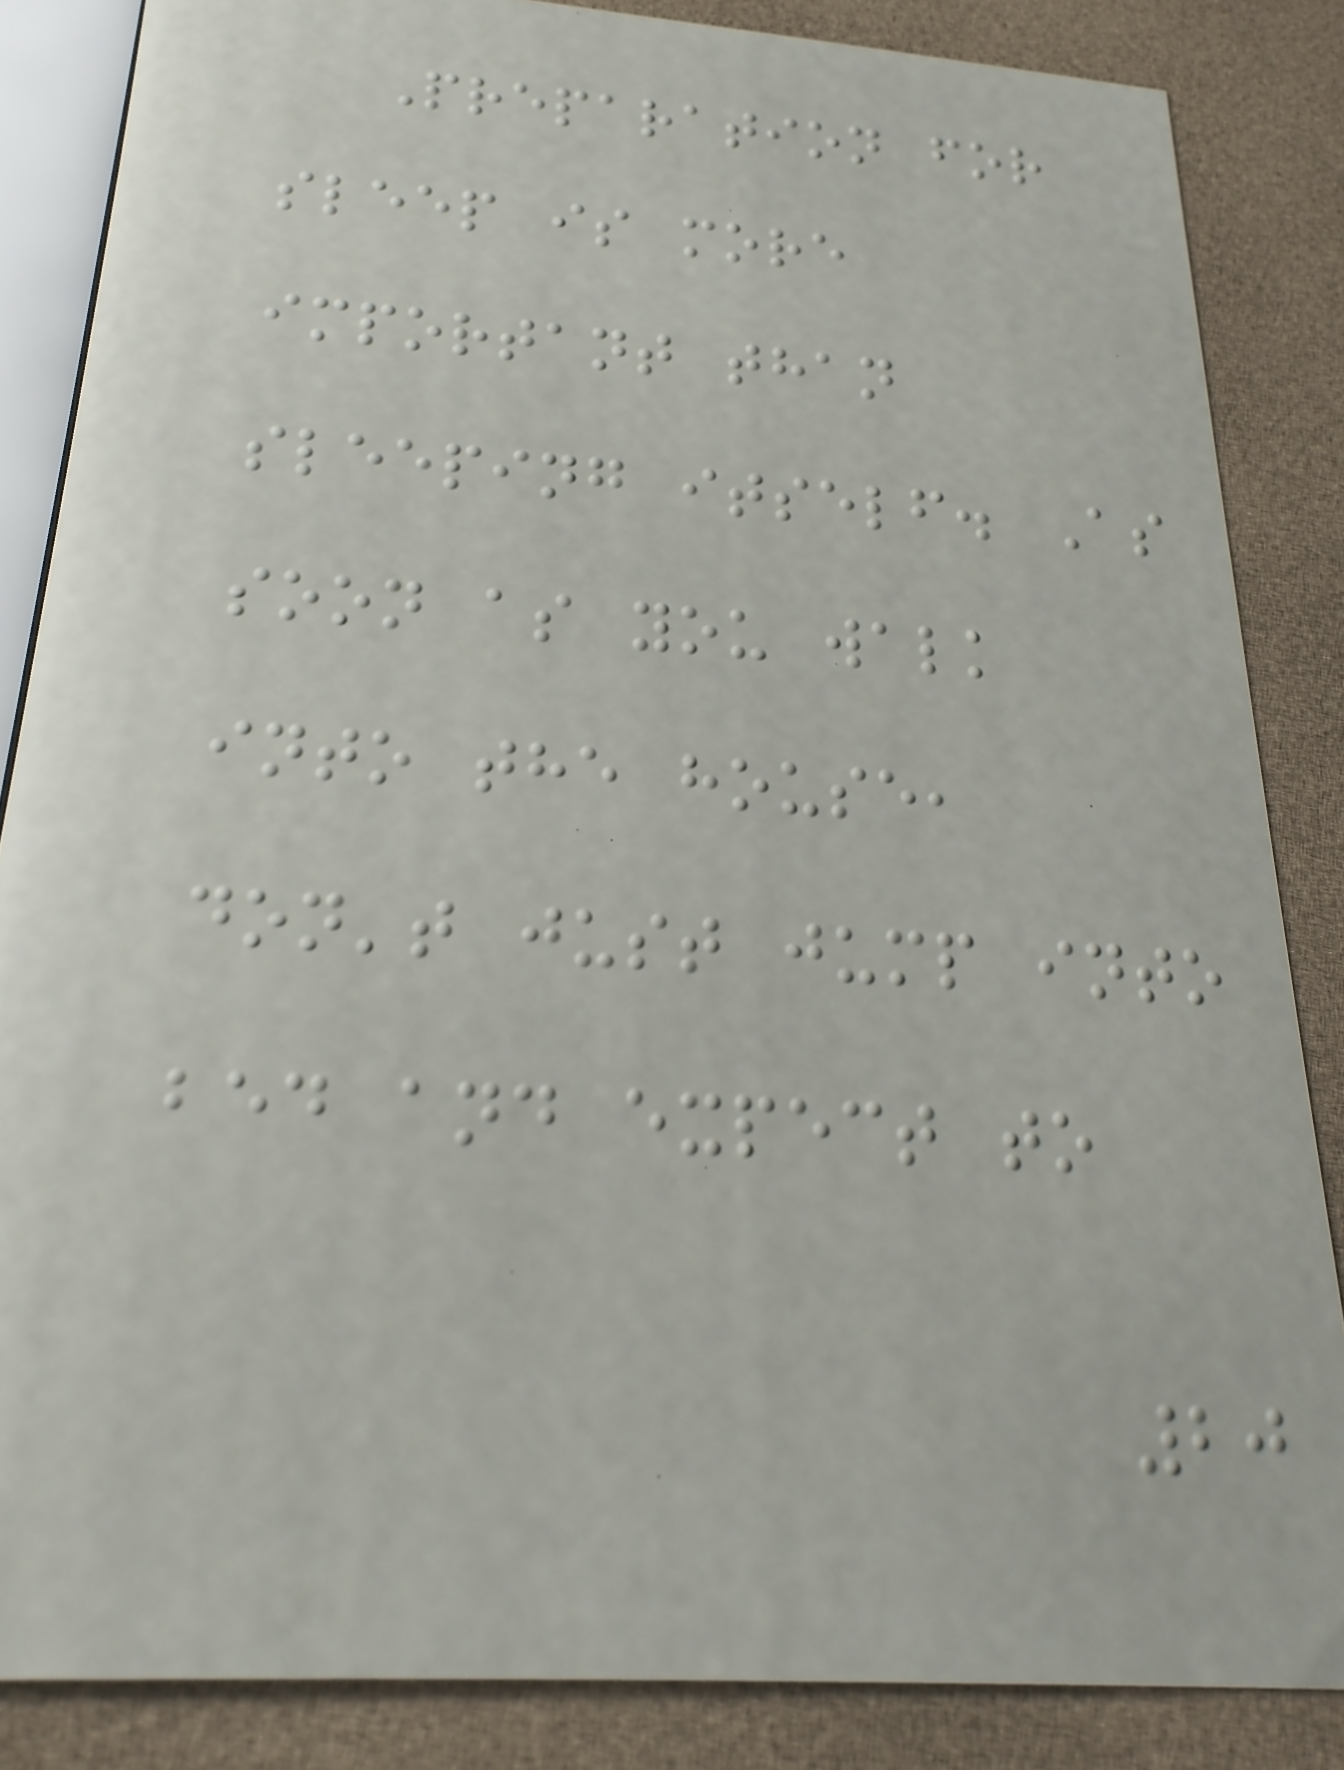Preparation for
sleep is more
important than
sleeping itself. As
soon as you walk
into the house,
don't just jump into
bed and expect to
20
